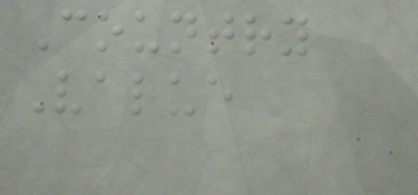Country
Value
